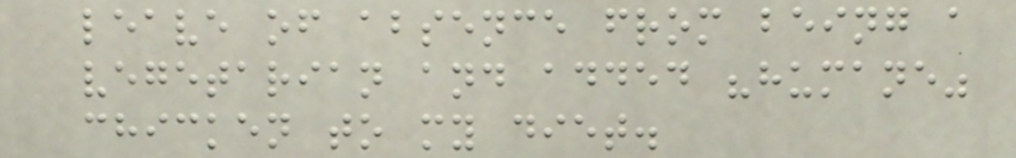leave of absence from being a
vegetarian and added "humane"
chicken to my diet.
